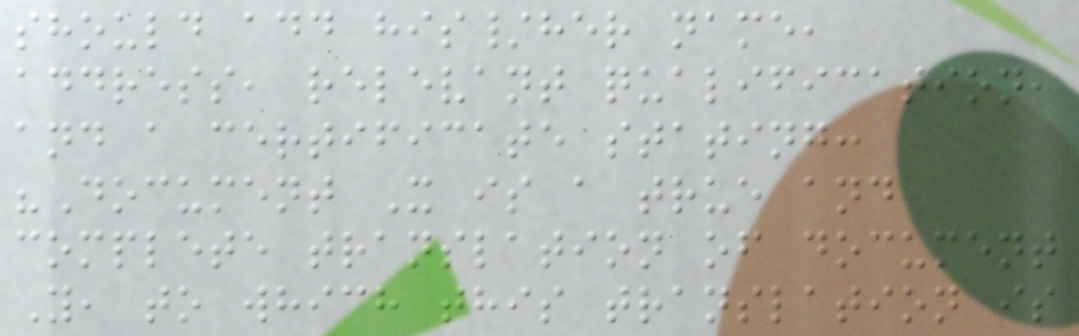should add his/her name,
address, relevant qualification,
and a certificate stating:
"Document X is a true and
complete translation of document
Y, to which this translation is
